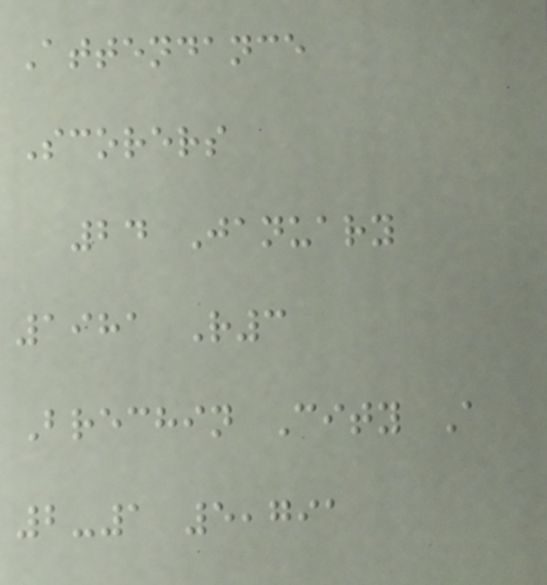Attendance
Scorers
24 January
1981 R3
Brechin City A
2-1 5,791
